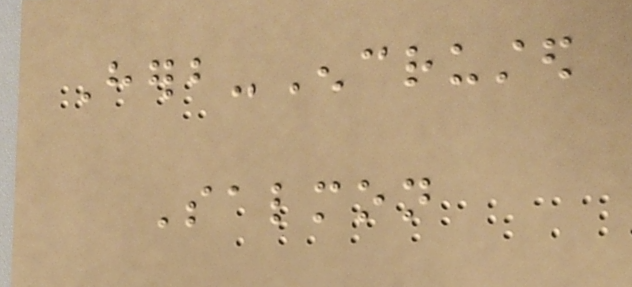Herb-Encrusted
Salmon
